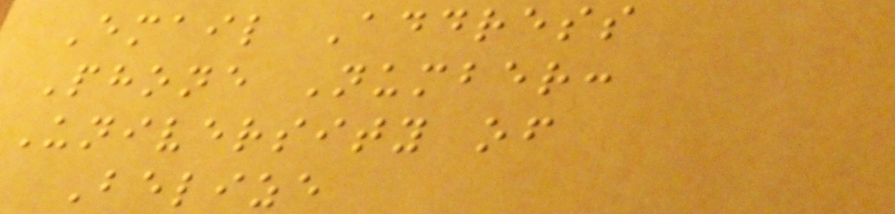Email Address
Phone Number:
University of
Belize
